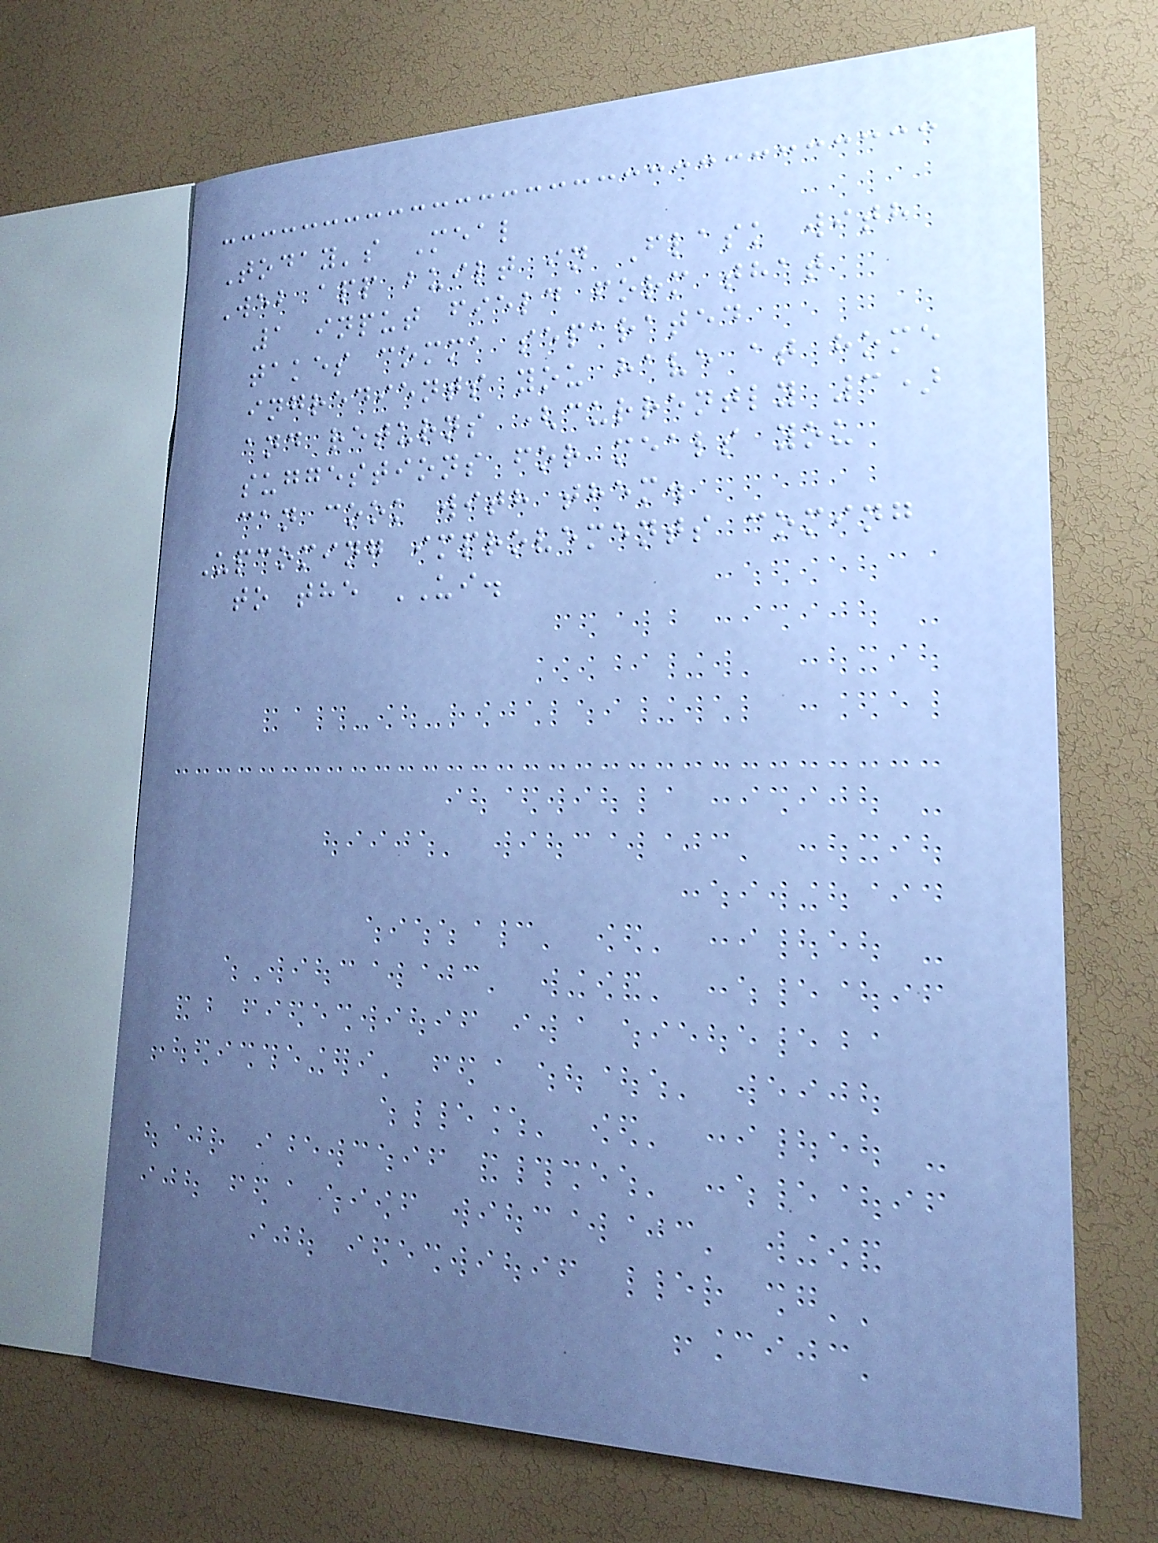Today's Meal
Web app built in Flask with
1 input field form that
takes comma separated
ingredients you have at home
and returns (currently 3)
suggestions for meals you
can cook with them.
Upcoming improvements coming
to the UI.
